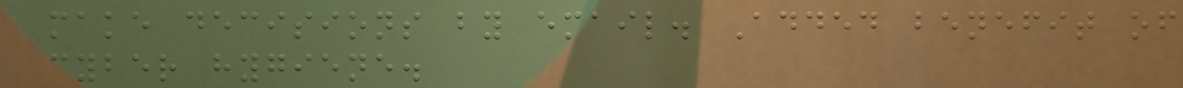make decisions by email. Added benefit of
cyber hygiene.
